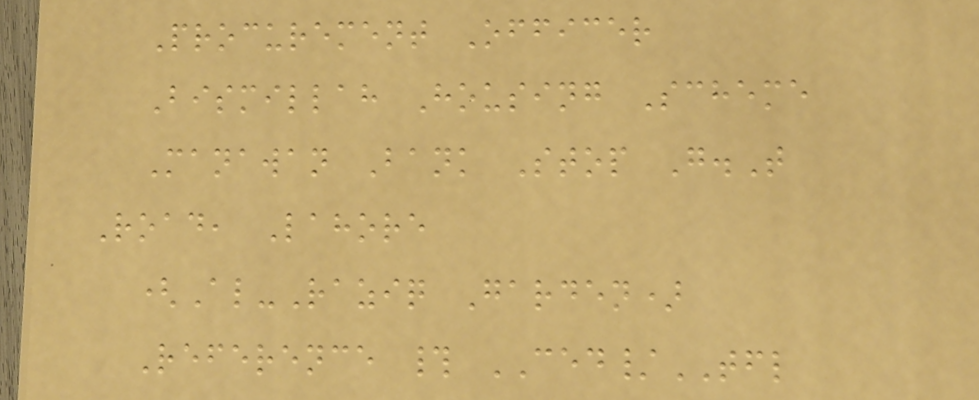Procurement Officer
Bismillah Housing Scheme
Manawan Bank Stop G.T
Road, Lahore
(Al-Raziq Garden)
Reference # CED/TFL
